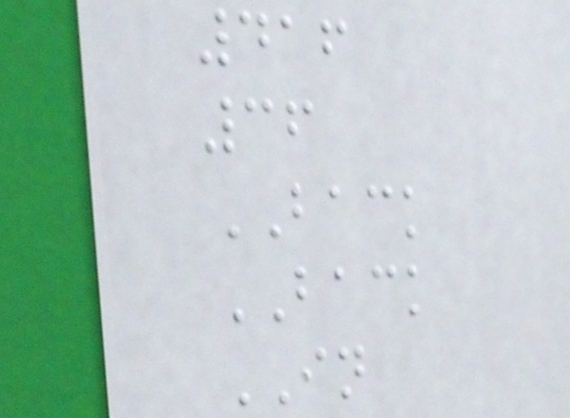416
36
BACK
BACK
IN
